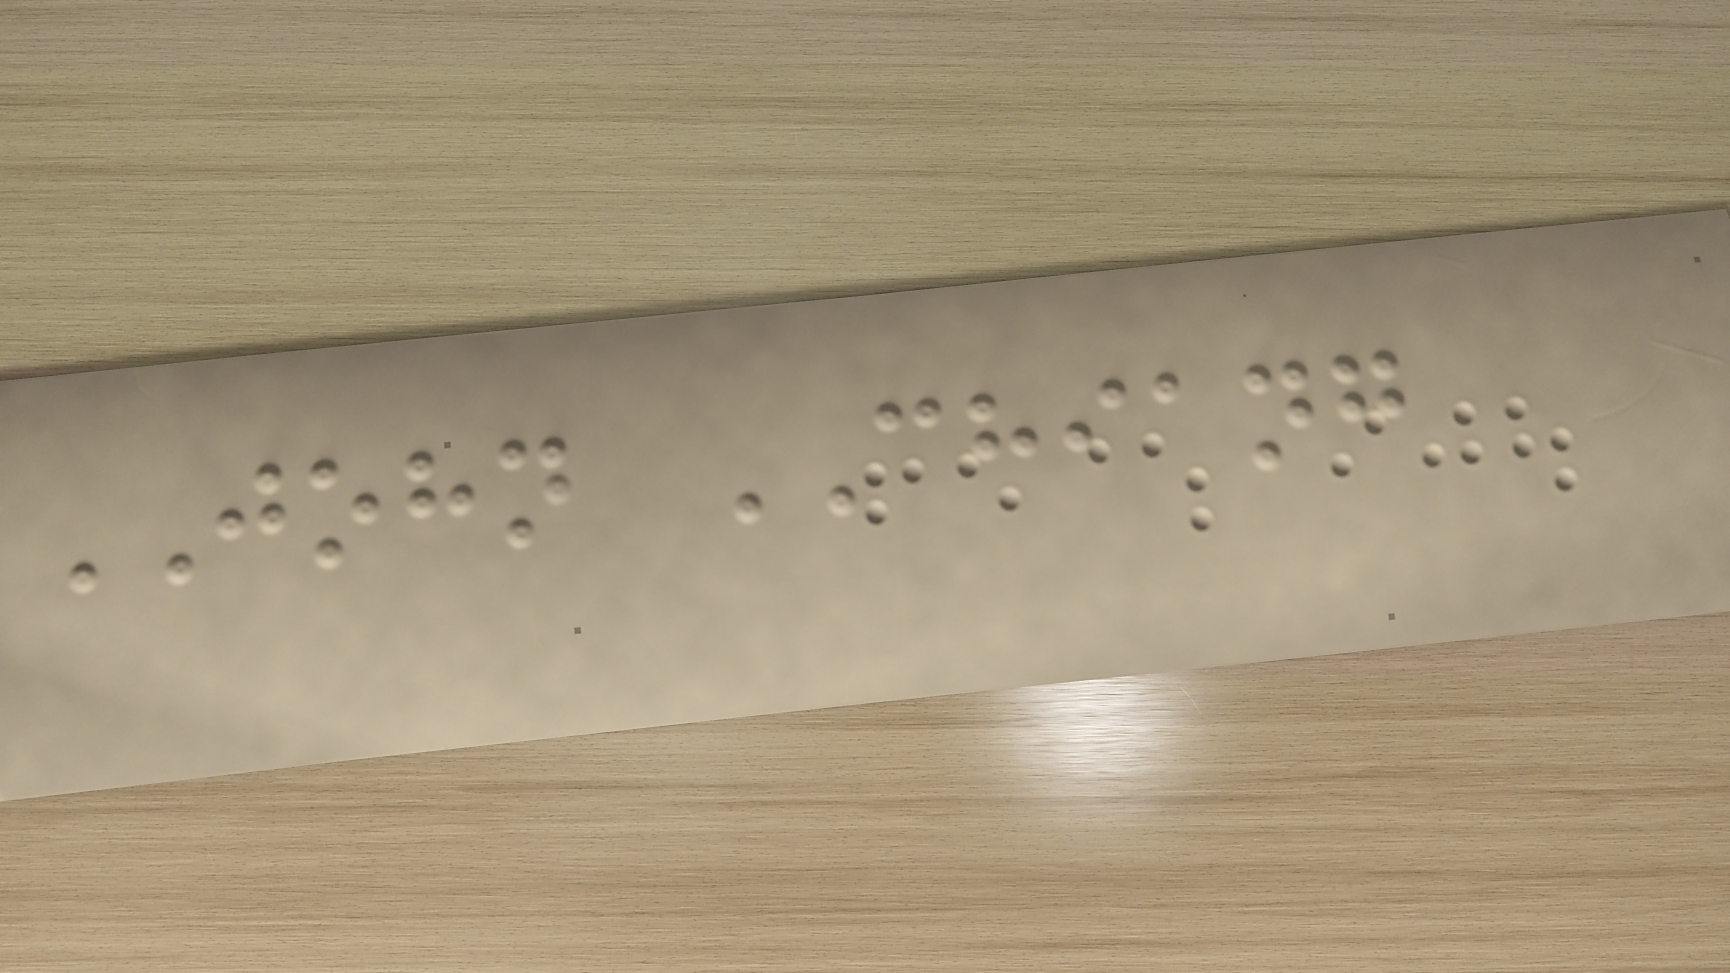JOHN CHIANG
